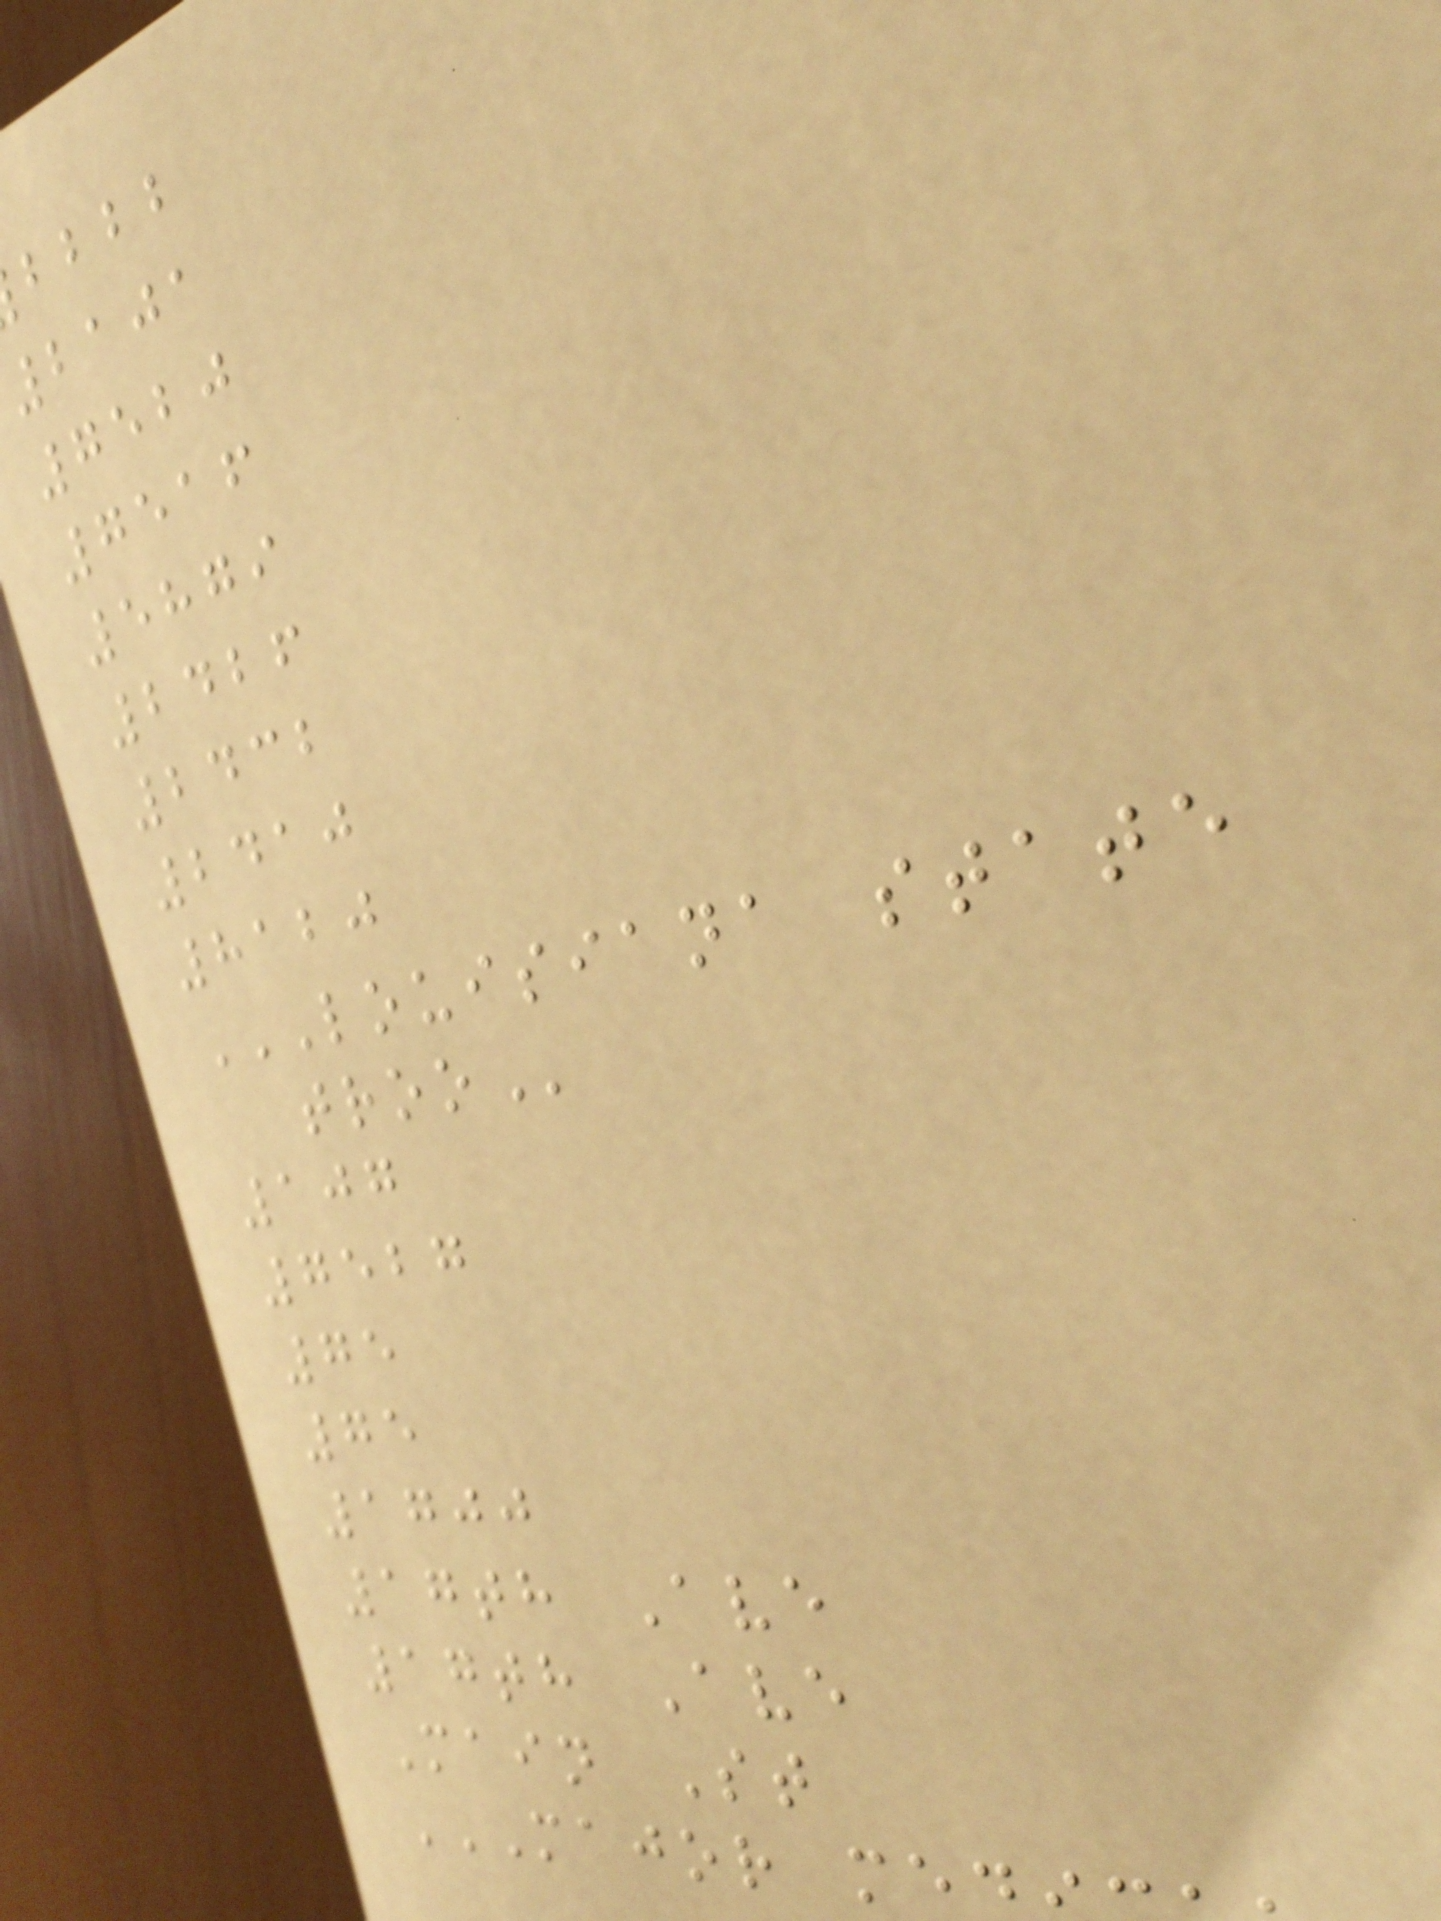bbbb
2101
7520
7516
5879
2426
2432
2410
8120
LOUISIANA STATE
107
7527
75
75
1700
17th Ave
17th Ave
Main St
